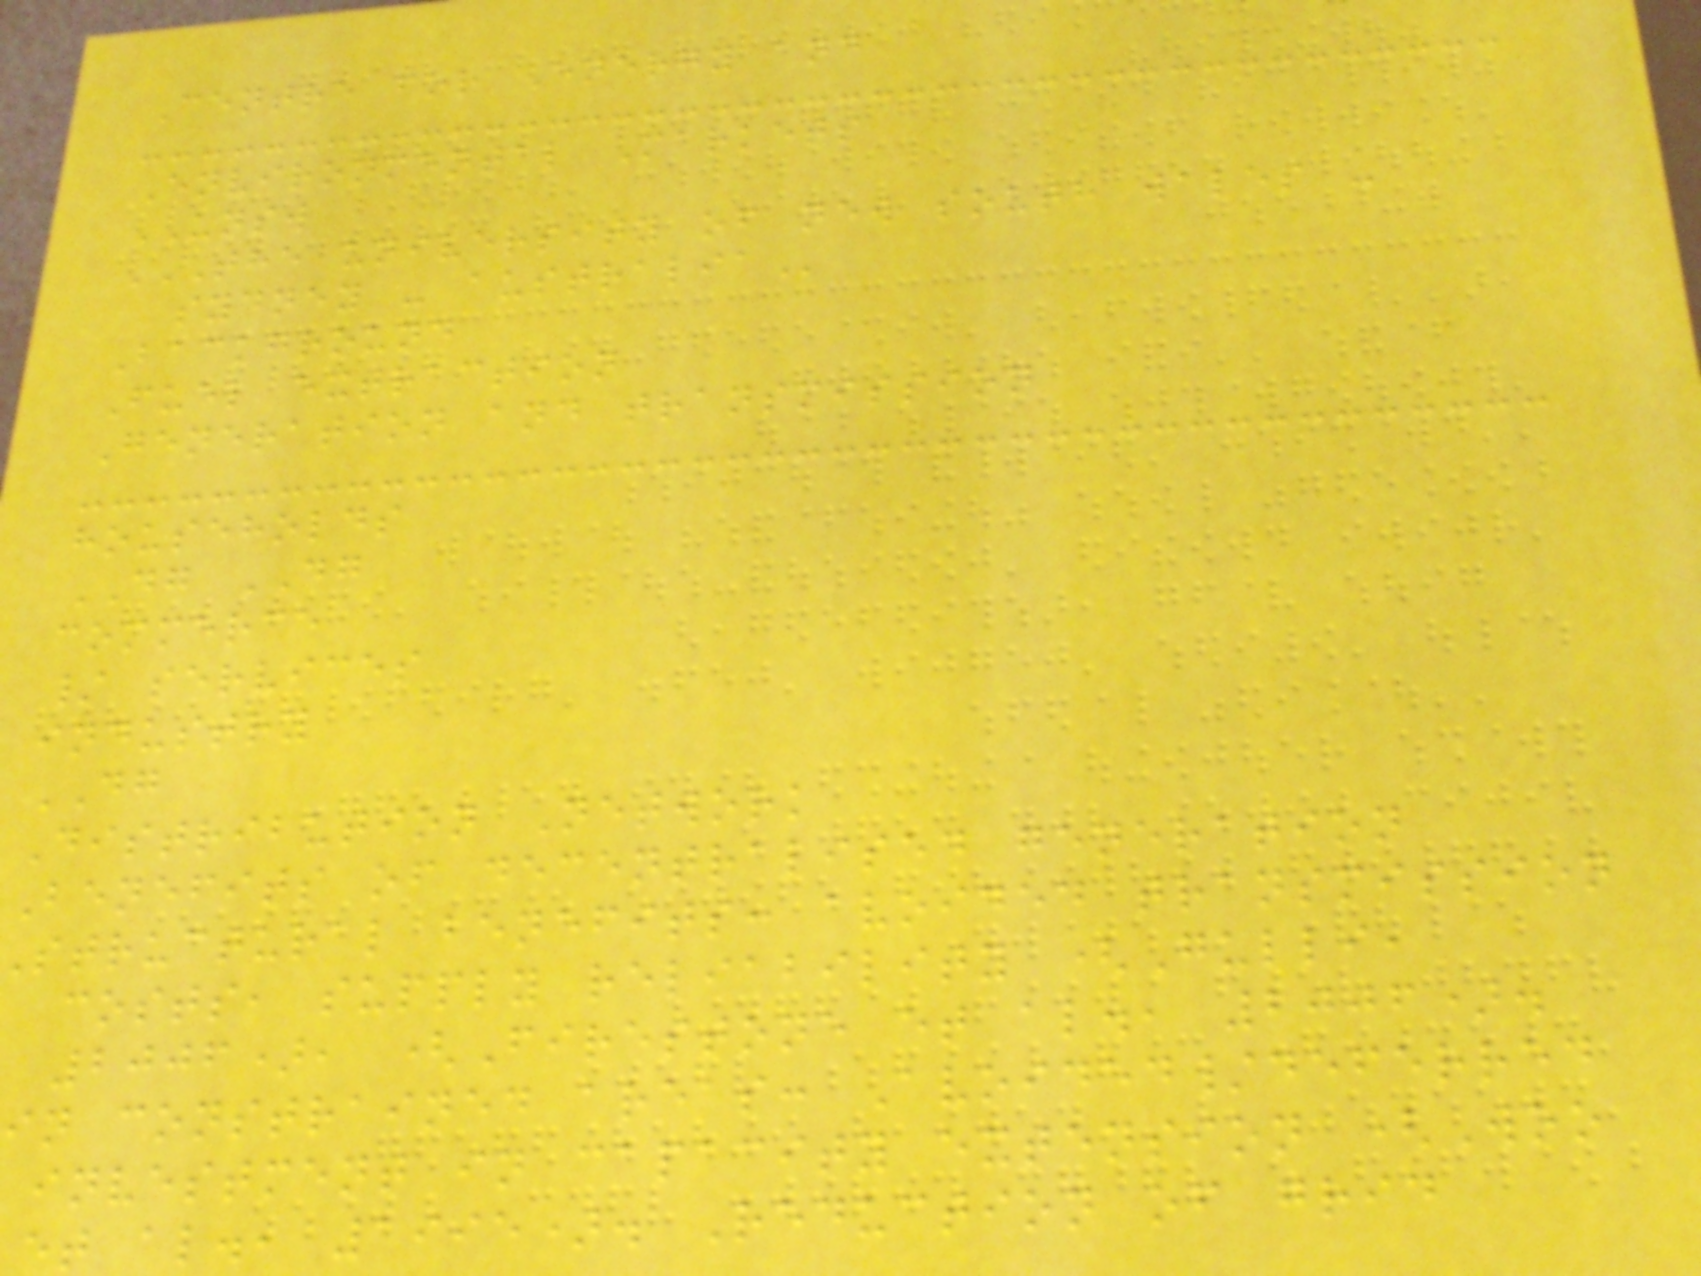Centre for Energy and
Environmental Markets
UNSW
THE UNIVERSITY OF NEW SOUTH WALES -
sydney -
Background
Fuel extraction
Generation and transmission
households
DG DG
commerce
/ services
industry
DG
Distribution Network
Benefits of decentralised generation
structural benefits: avoided transmission
costs, supply reliability (Gulli,
2006), (Firestone et al., 2006).
in constrained areas: Avoided/deferred
investment in capacity extension (Woo
et al., 1995). Reduction of grid
